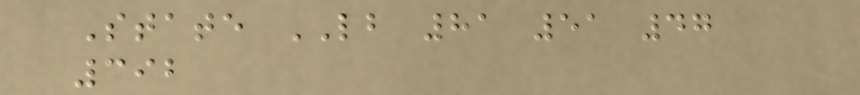State LB 81 51 47
392
